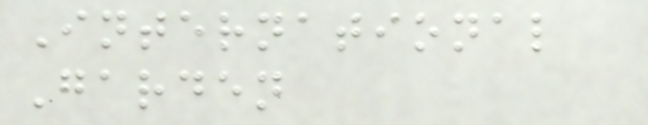International
Garden
